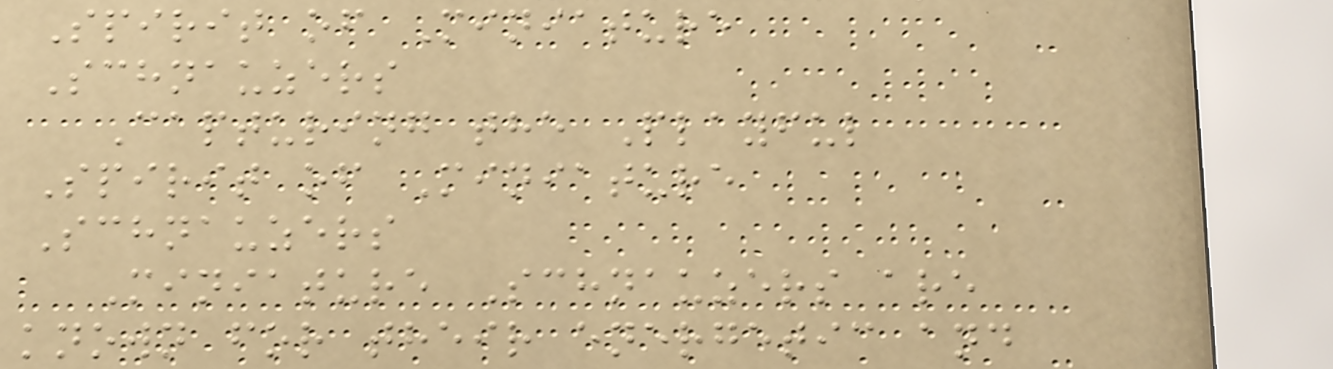Spirit of Miniature
Schnauzers
Capturing the Playful
Spirit of Miniature
Schnauzers
Miniature Schnauzers are
known for their energetic and
